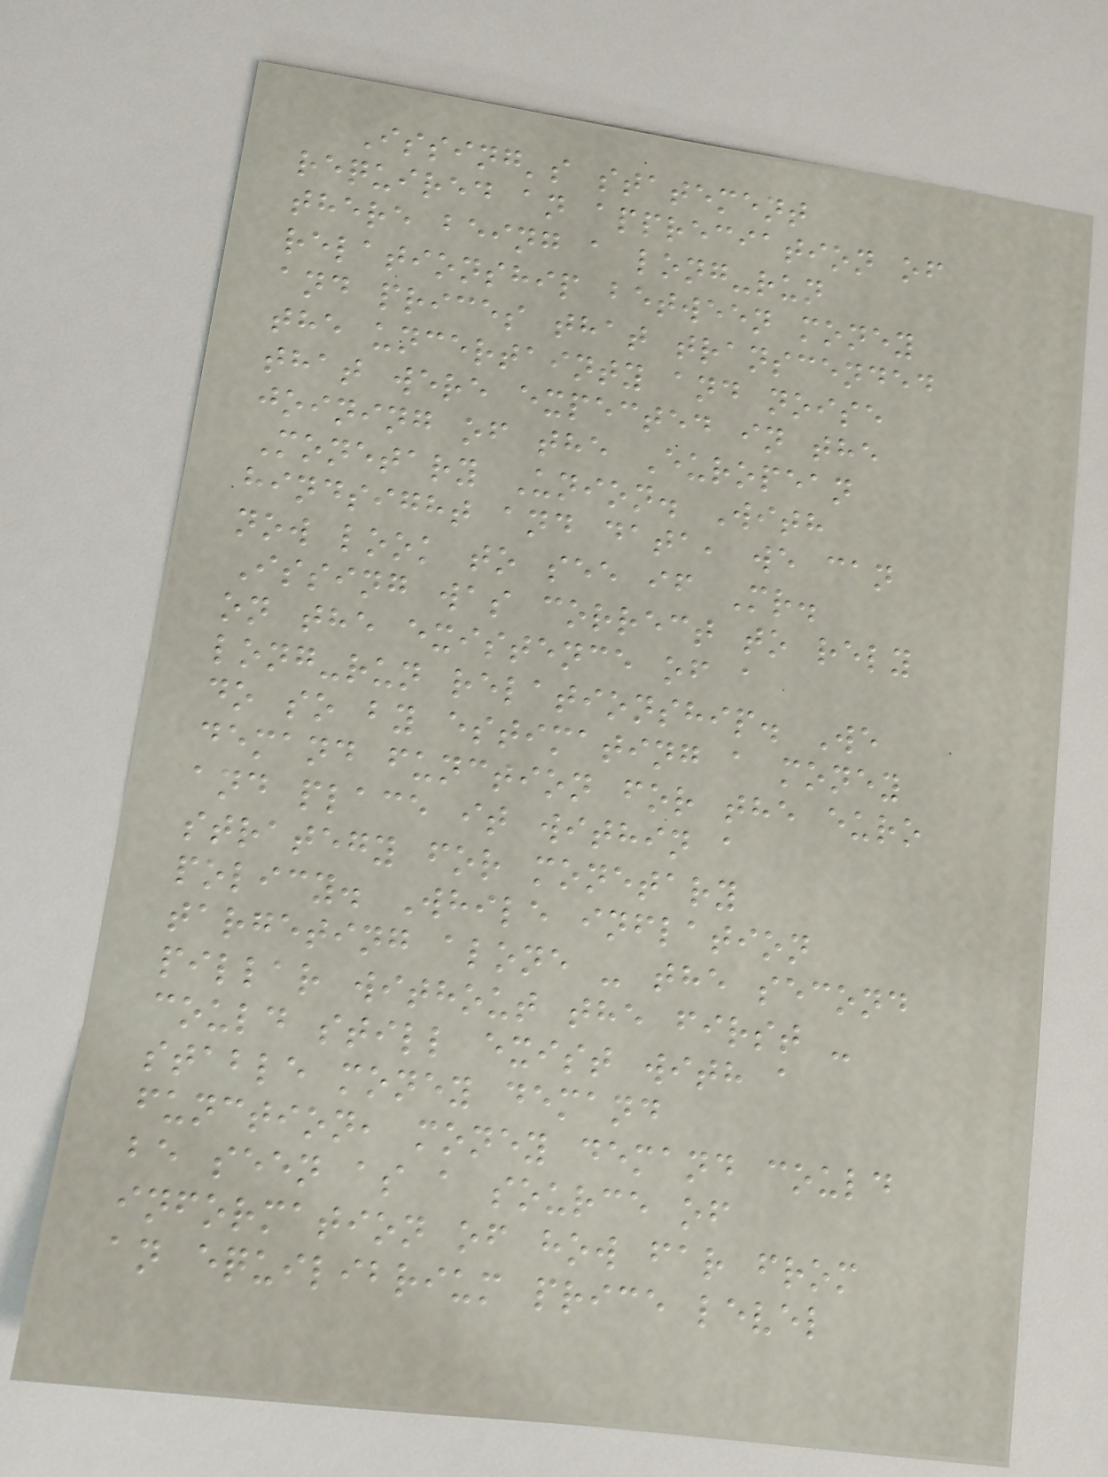Issing's statement
required an appreciation of
there being a long-run
relationship between money
and prices that transcended
the uncertainty and noise
that were expected in the
joining of the European
Monetary Union. With
hindsight and data, we can
now look to see if Mr.
Issing was correct to rely
on the existence of a
long-run relationship. We
do so by estimating a money
demand function for the euro
and place it within a
strategy for monetary
policy. While inflation
targeting alone - the second
pillar without the first -
could still exist with a
stable money demand
function, money demand could
be seen as a source of
information of how far from
an equilibrium price level
